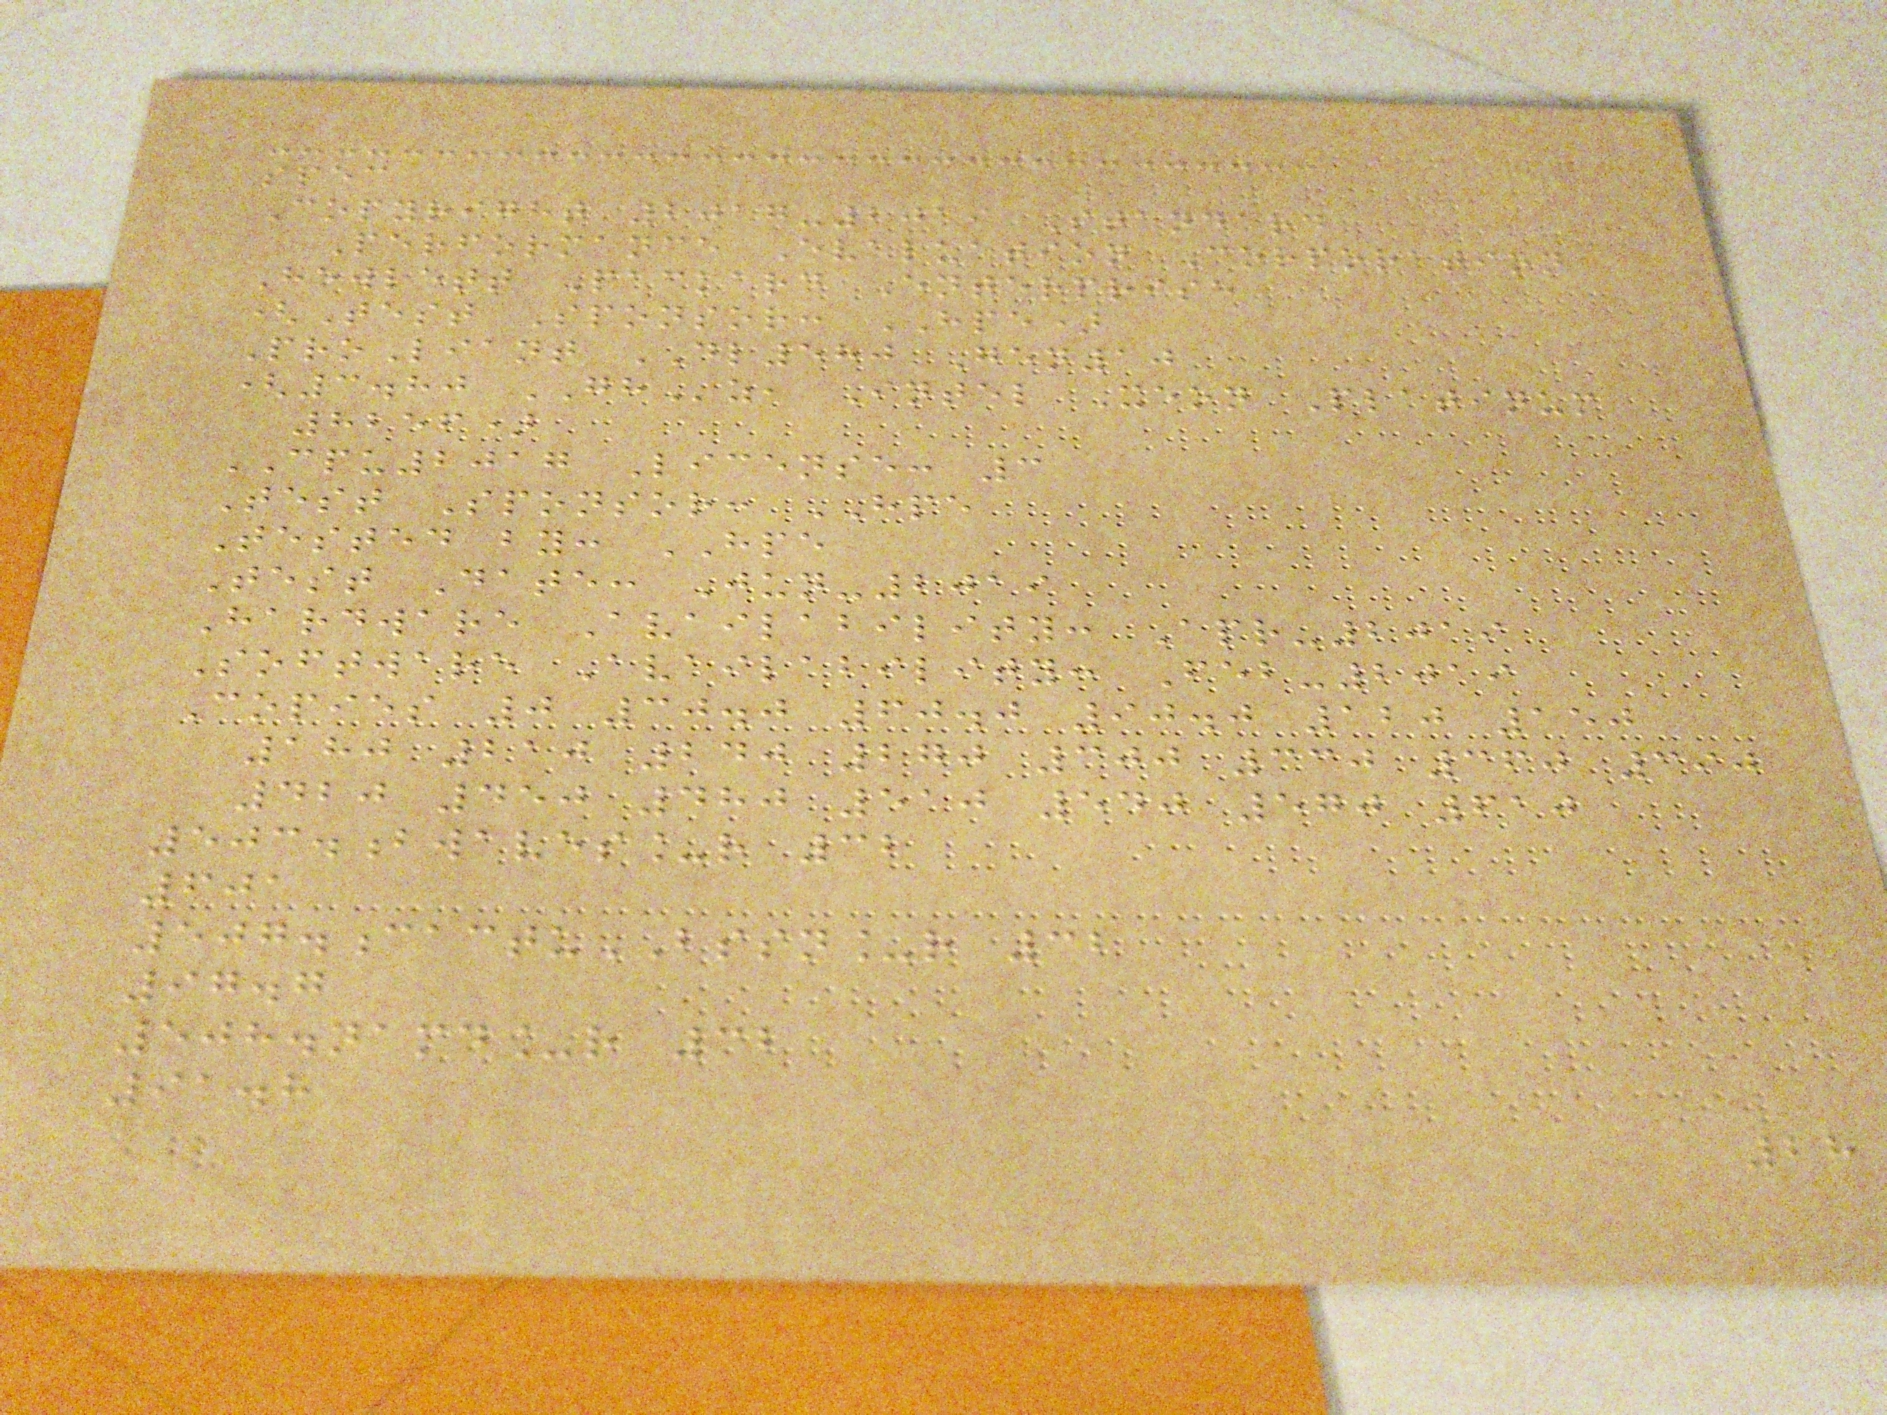spec
Copyright 2017-2019 Standard
Performance Evaluation Corporation
Hewlett Packard Enterprise
(Test Sponsor: HPE)
ProLiant DL580 Gen10
(3.80 GHz, Intel Xeon Platinum
8256)
CPU2017 License: 3
Test Sponsor: HPE
Tested by: HPE
Test Date: Jun-2019
Hardware Availability: Apr-2019
Software Availability: Feb-2019
Copies 0 30.0 60.0 90.0 120 150
180 210 240 270 300 330 360 390
420 450 480 510 540 570 610
503.bwaves_r 32
601
507.cactuBSSN_r 32
97.7
508.namd_r 32
91.8
28
